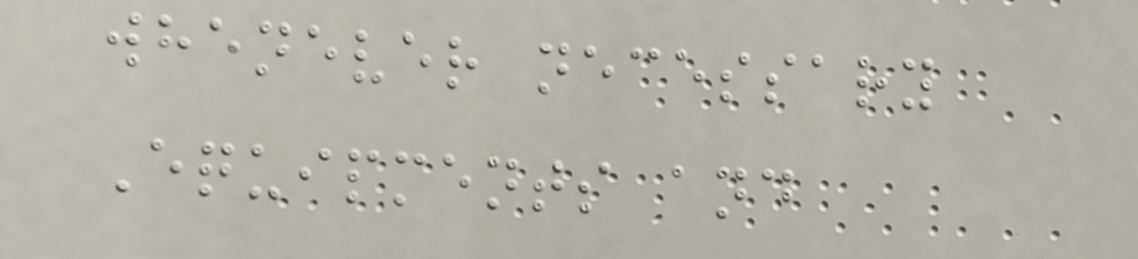whenever necessary
Equipments and
